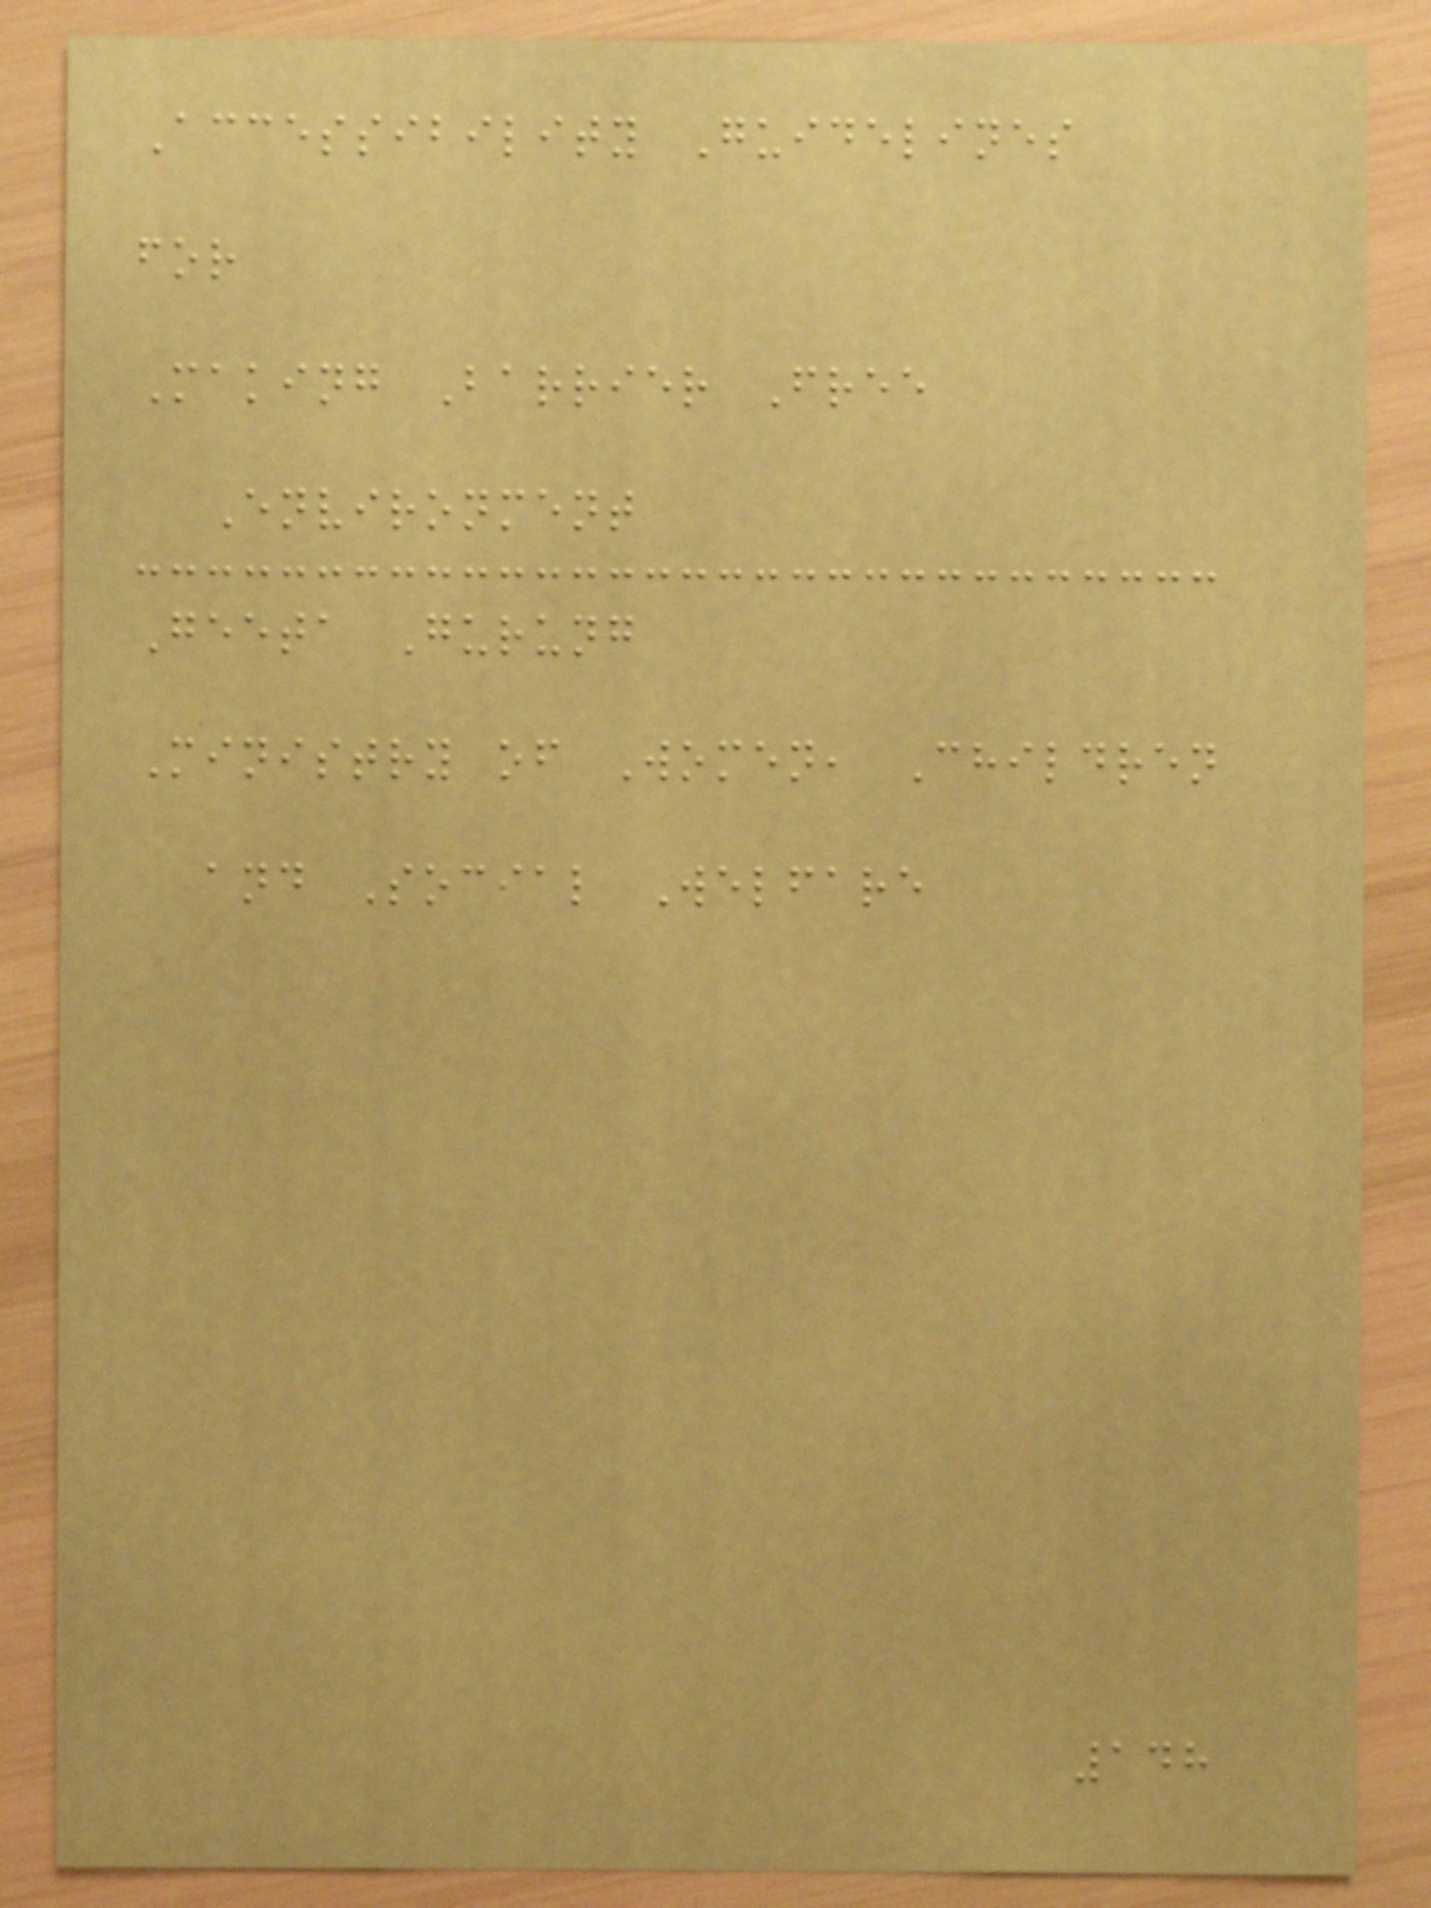Accessibility Guidelines
for
Making Barrier Free
Environment
Geeta Gurung
Ministry of Women, Children
and Social Welfare
148
